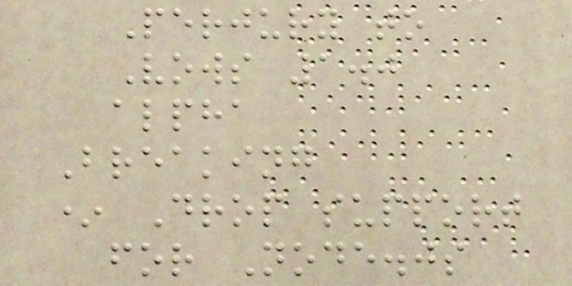Perjury to
Vows 1.0
alpha
Breaking
* Drop support
for Node.js
